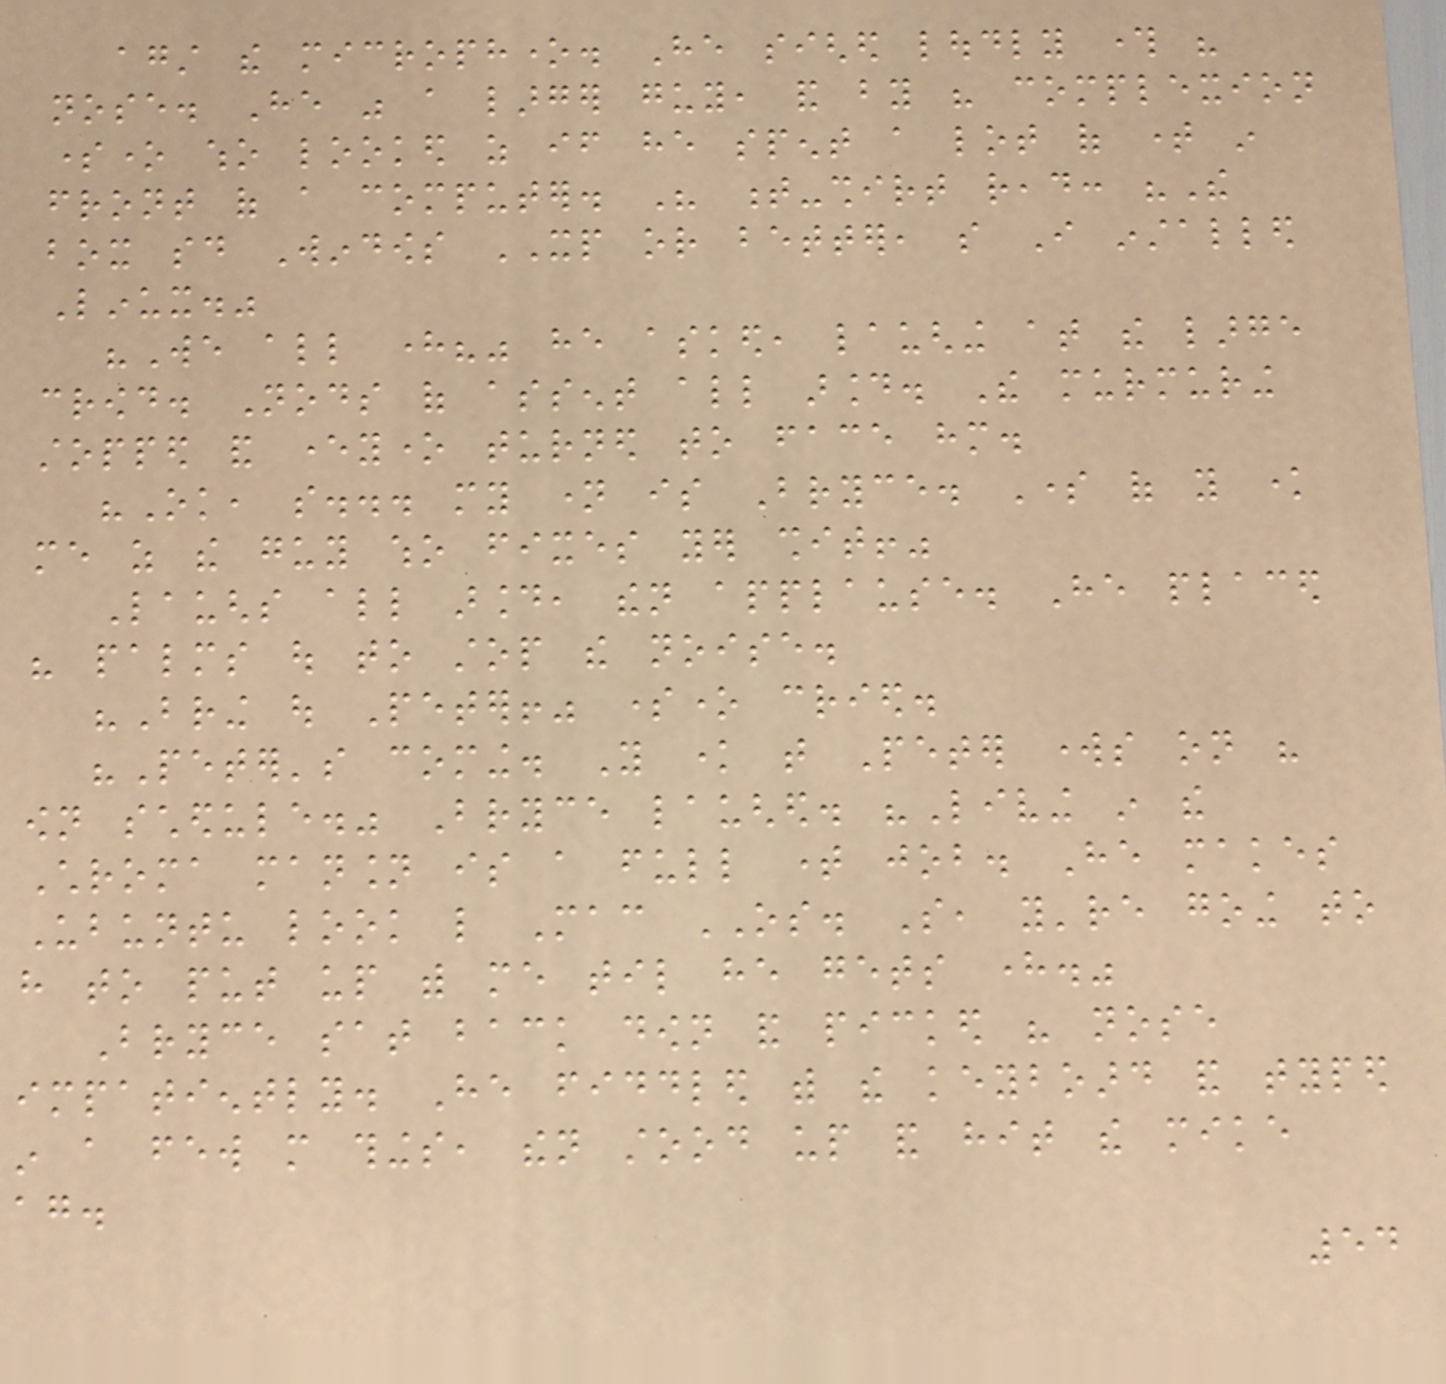against the microphone. He sighed loudly through his
nose. He was a larger guy, and by his complexion
someone who looked as if he spent a lot of time in
front of a computer. His t-shirt read: "The
box said Windows XP or better, so I installed
Linux."
"We all here?" he asked, laughing at the large
crowd. Nods of assent all around. The murmuring
stopped and everyone turned to face him.
"Ok, so... my name is Bryce. Some of you know
me as the guy who fixes yer shit!"
Laughs all around, then applause. He placed
his palms out to stop the noise.
"Bring out Peter!" someone cried.
"Peter's coming. You know that Peter works on his
own schedule." Bryce laughed. "Living in the
Chroma mansion is a full time job. He makes
Ubuntu look like Mac OS. So, you're going to
have to put up with me til he gets here."
Bryce sat back down and picked his nose
impatiently. He fiddled with the keyboard and typed
in a few more things, then stood up and hit the mike
again.
54
